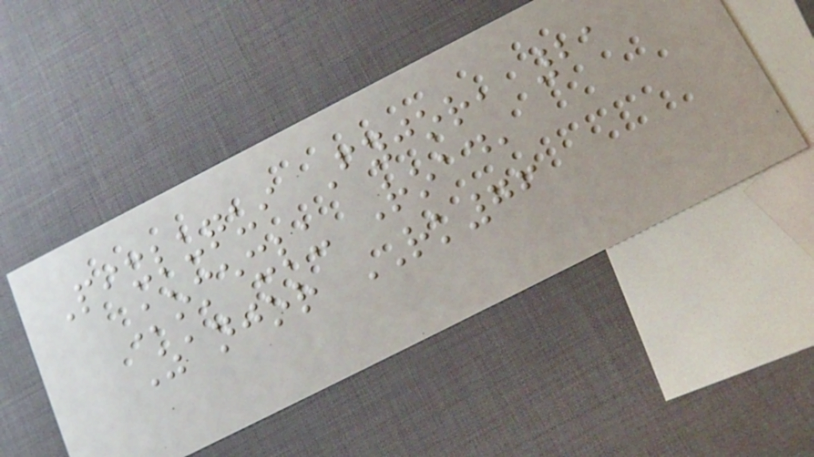Pixluqui Fyjor, 21
Komexlu Road,
Zanjor RK76
